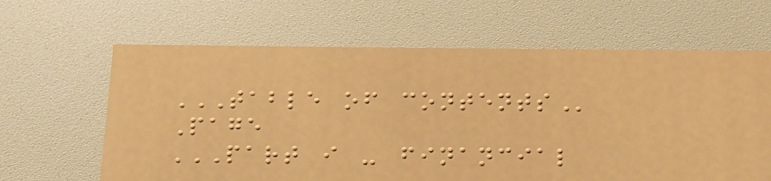TABLE OF CONTENTS
Page
PART I - FINANCIAL
